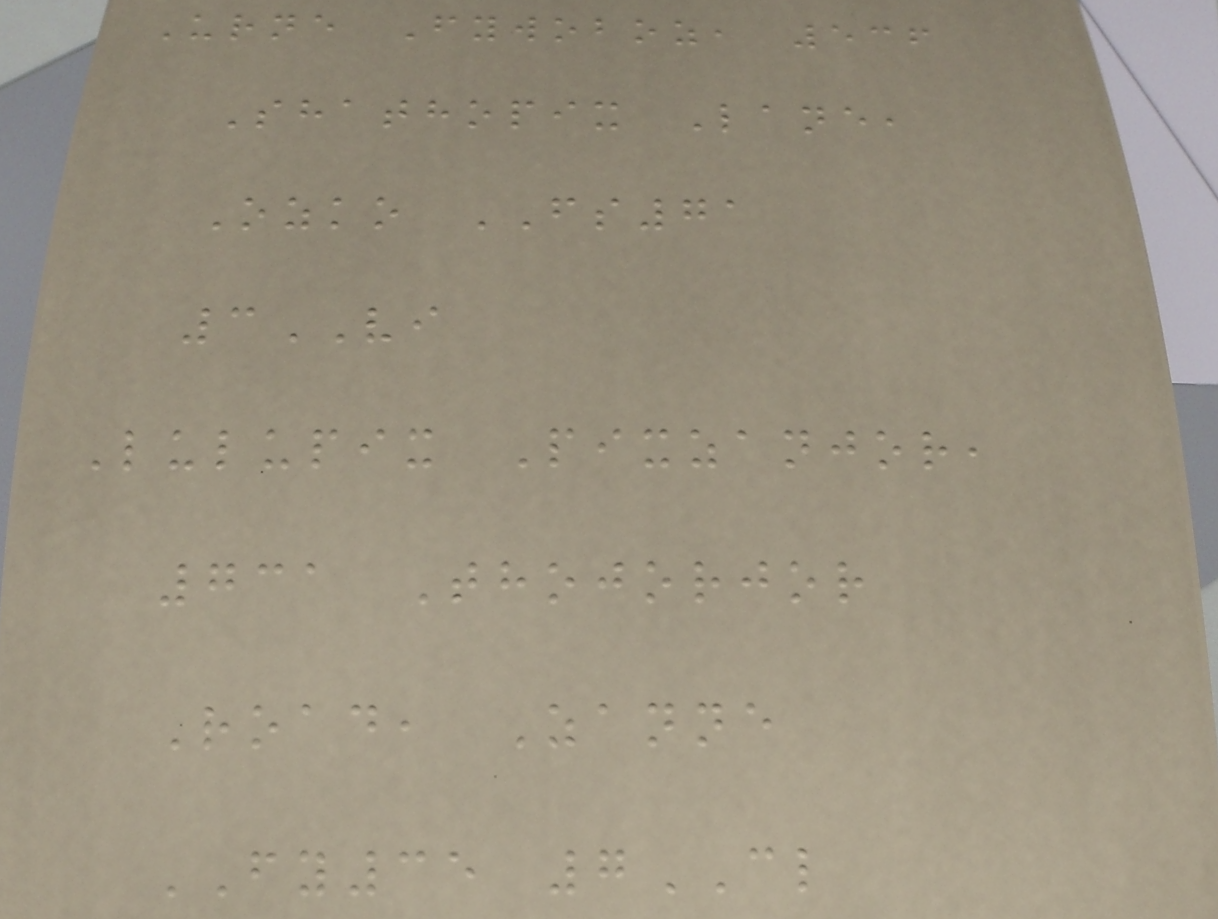Urne Fywoboz, 536
Shathopix Lane,
Ozko FS71
3VI
Lulupix Pixzanjor,
731 Thojorjor
Road, Zanne
FY35 7CL
